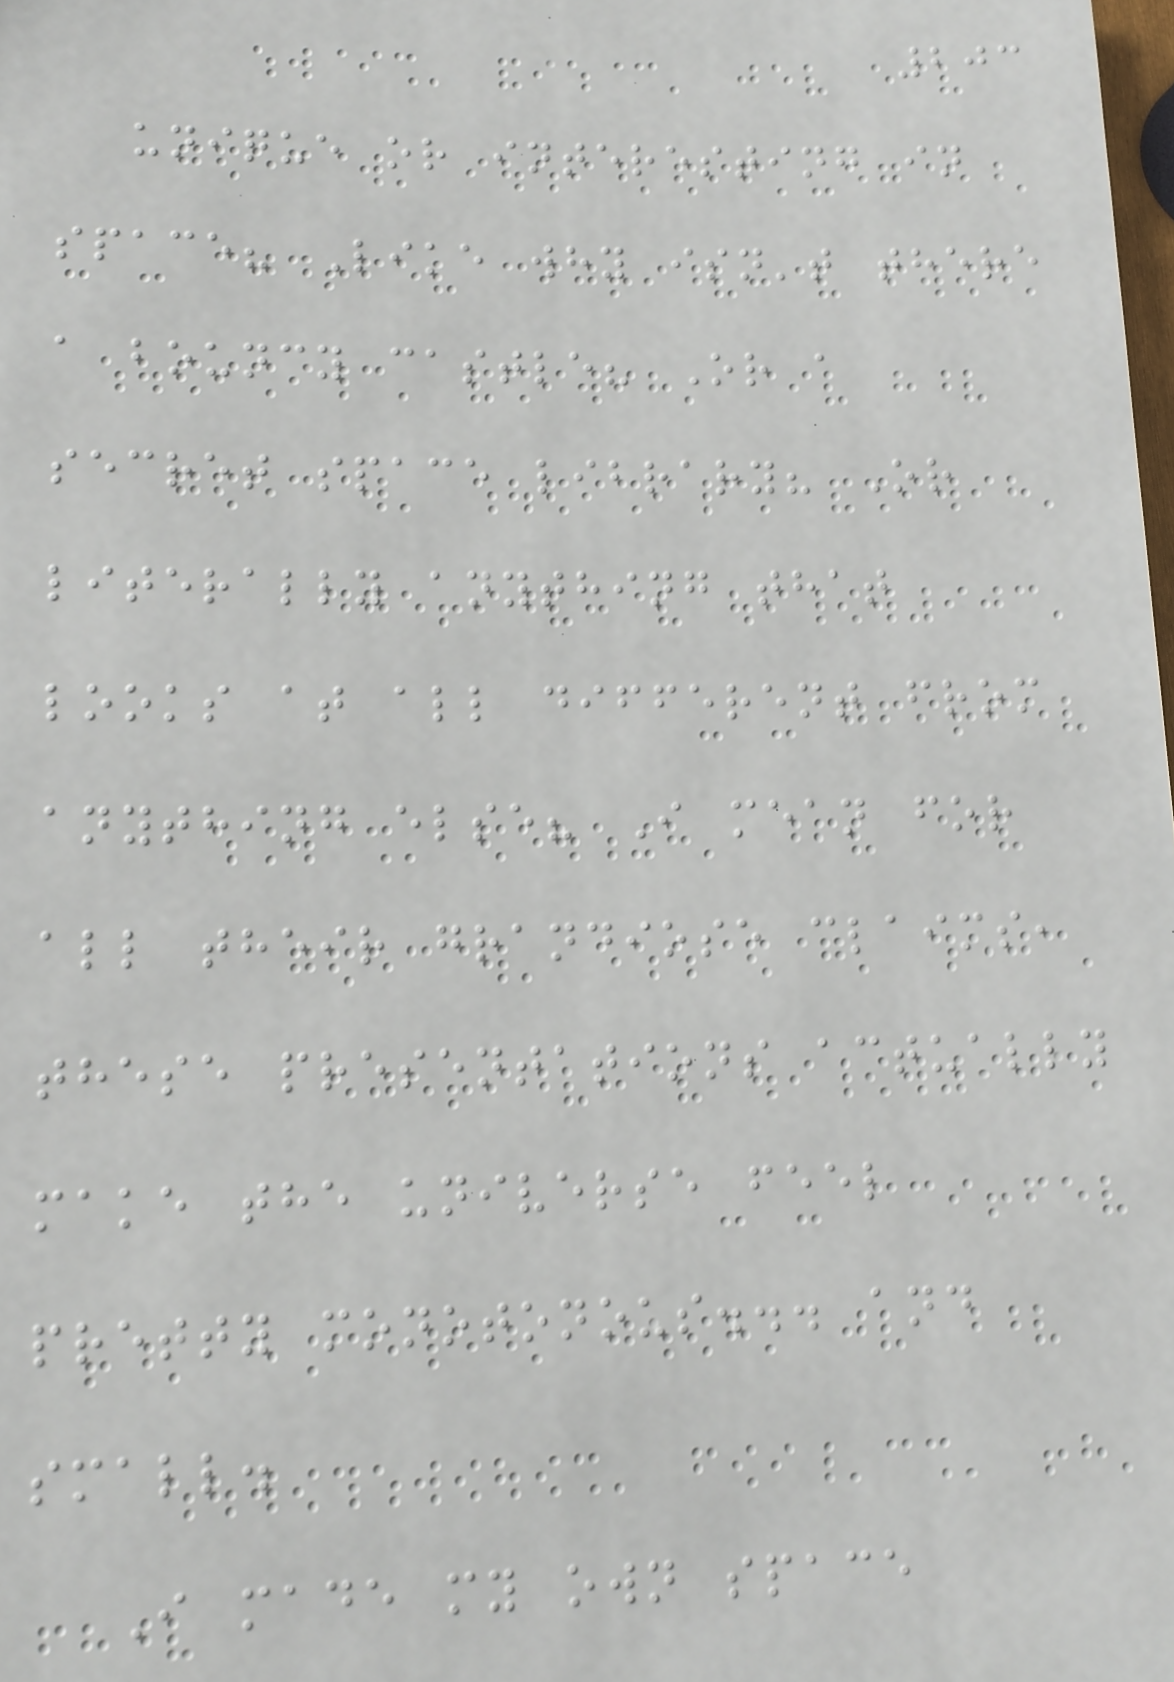203
unique or interesting in
space? Like why isn't there
a bouncy castle? Or a
secret space library? Or
literally anything that
looks at all different from
anything else? I mean for
all their grandiose claims,
these presentations actually
make the universe feel
pretty monotonous... and
small.
I made my own space
